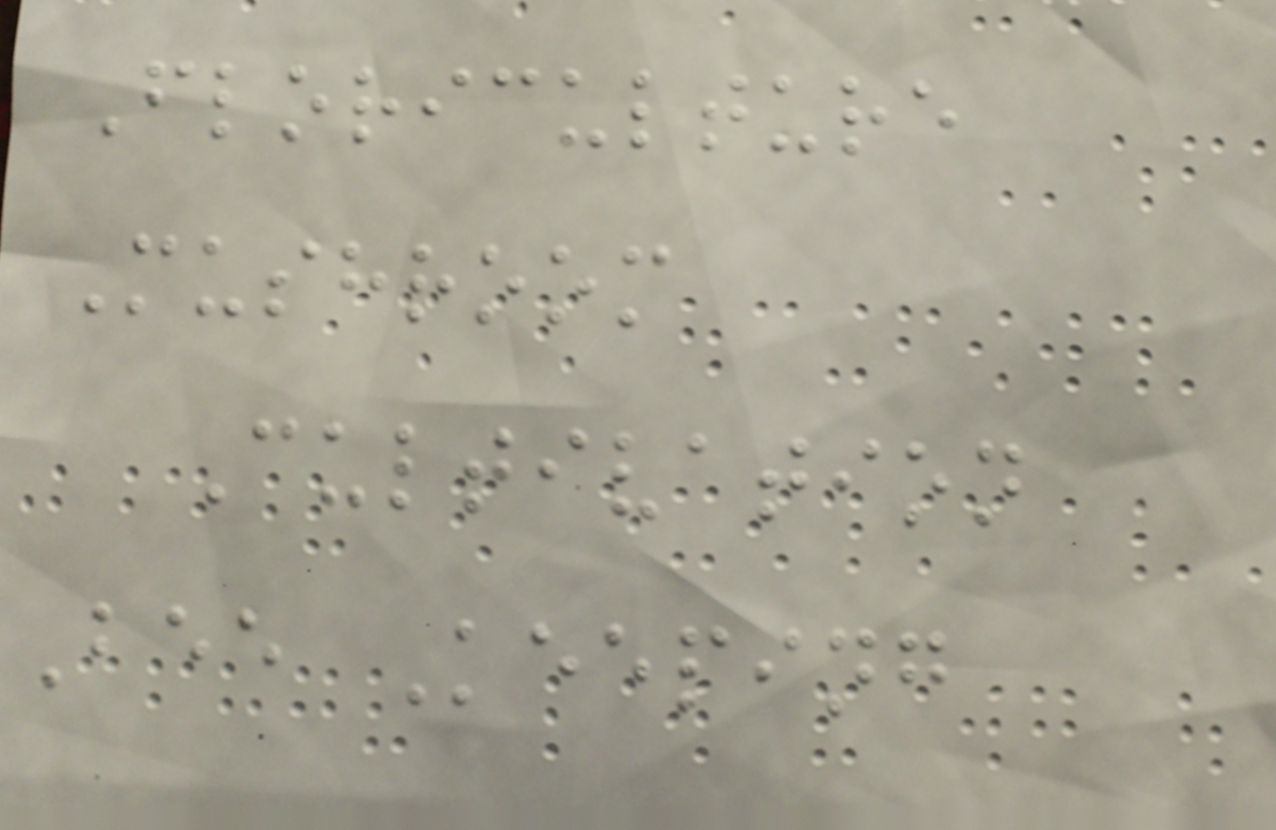Floriculture
Mushroom
Cultivation
Bee Keeping
